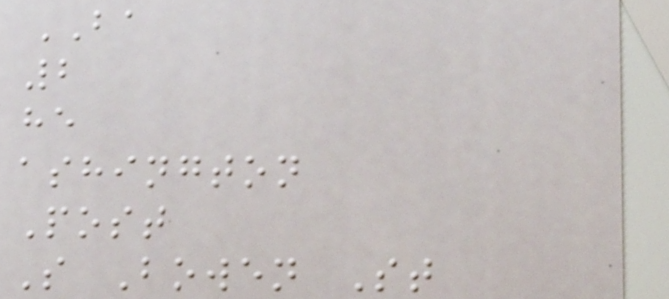BA
2
he
ashington
Post
S Bowen St
